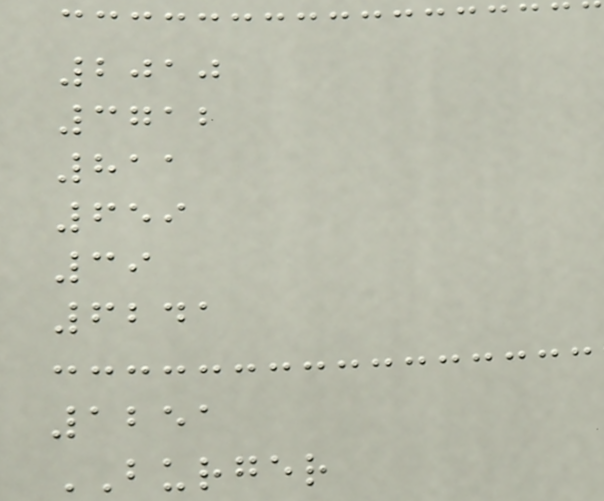2010
3712
811
659
39
6241
1251
BURGER
